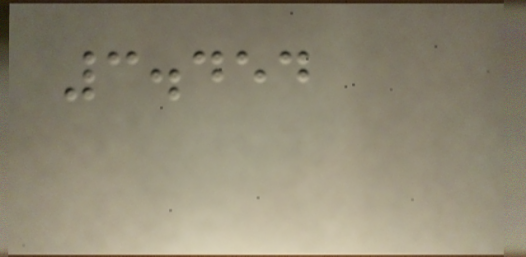3.454
